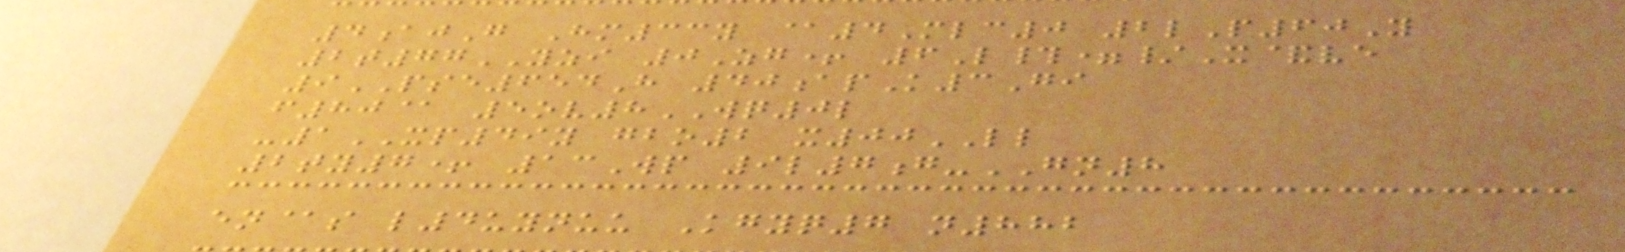4ajG Hm33y @4Mlc0 2lP60Y
2t77YZI 0Zg+ 6L#=/X&ve
9PSE654H 40apK3Gi
f80@ 5ov8WQ0l
-1XP49y gbo2 x00LL
2ty7+ 13Wp 9l7g-GN8
en@s l4uynuu Kgyq7 n882
